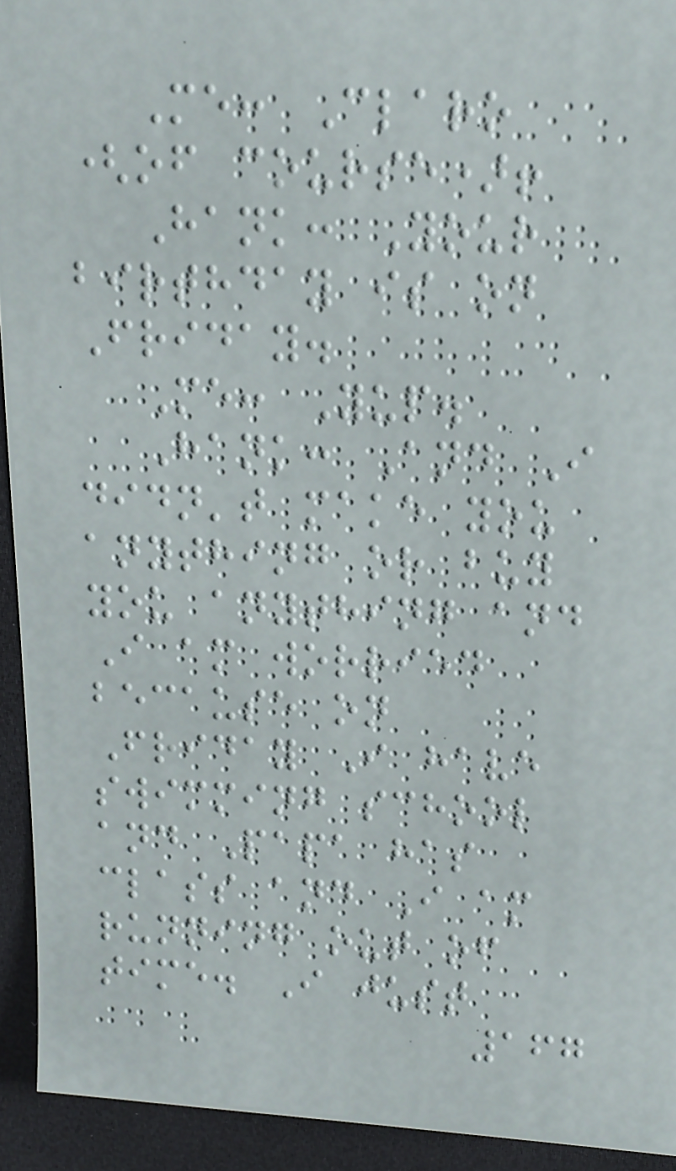Me: Claro
(of course)!
Hank: Your
birthday is on
Friday.
Me: Yup.
Hank: And I
didn't make you
anything or buy
you anything and
I am worried
because on
Friday I have
swimming school
and Papa has
class and I am
running out of
time. I just
167
